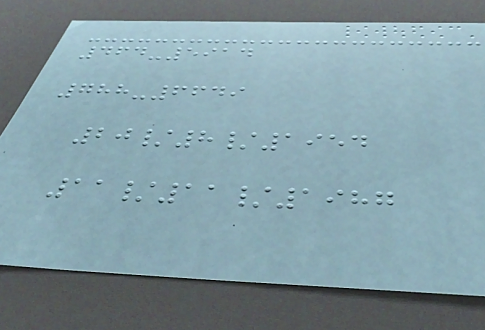464-5914
788-6649
20/8/1954
11/11/1987
